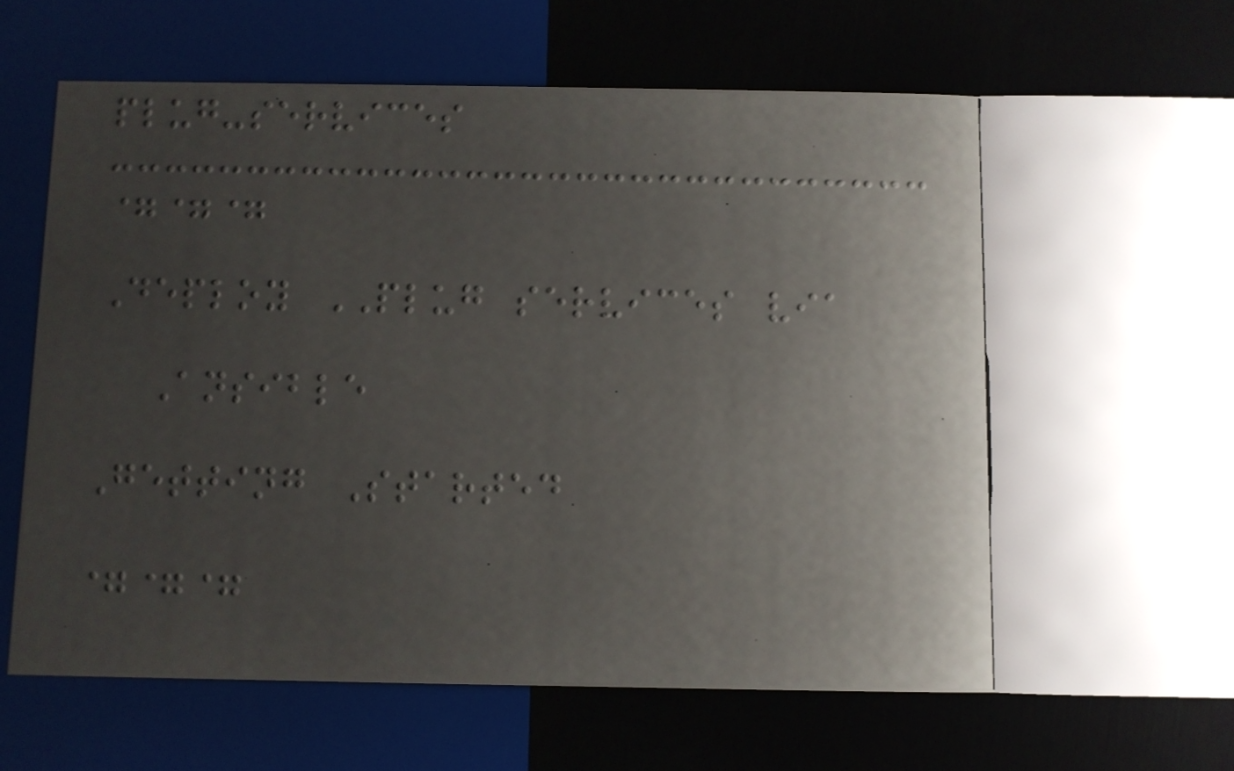plug-services
===
Deploy PLUG services via
Ansible
Getting Started
===
